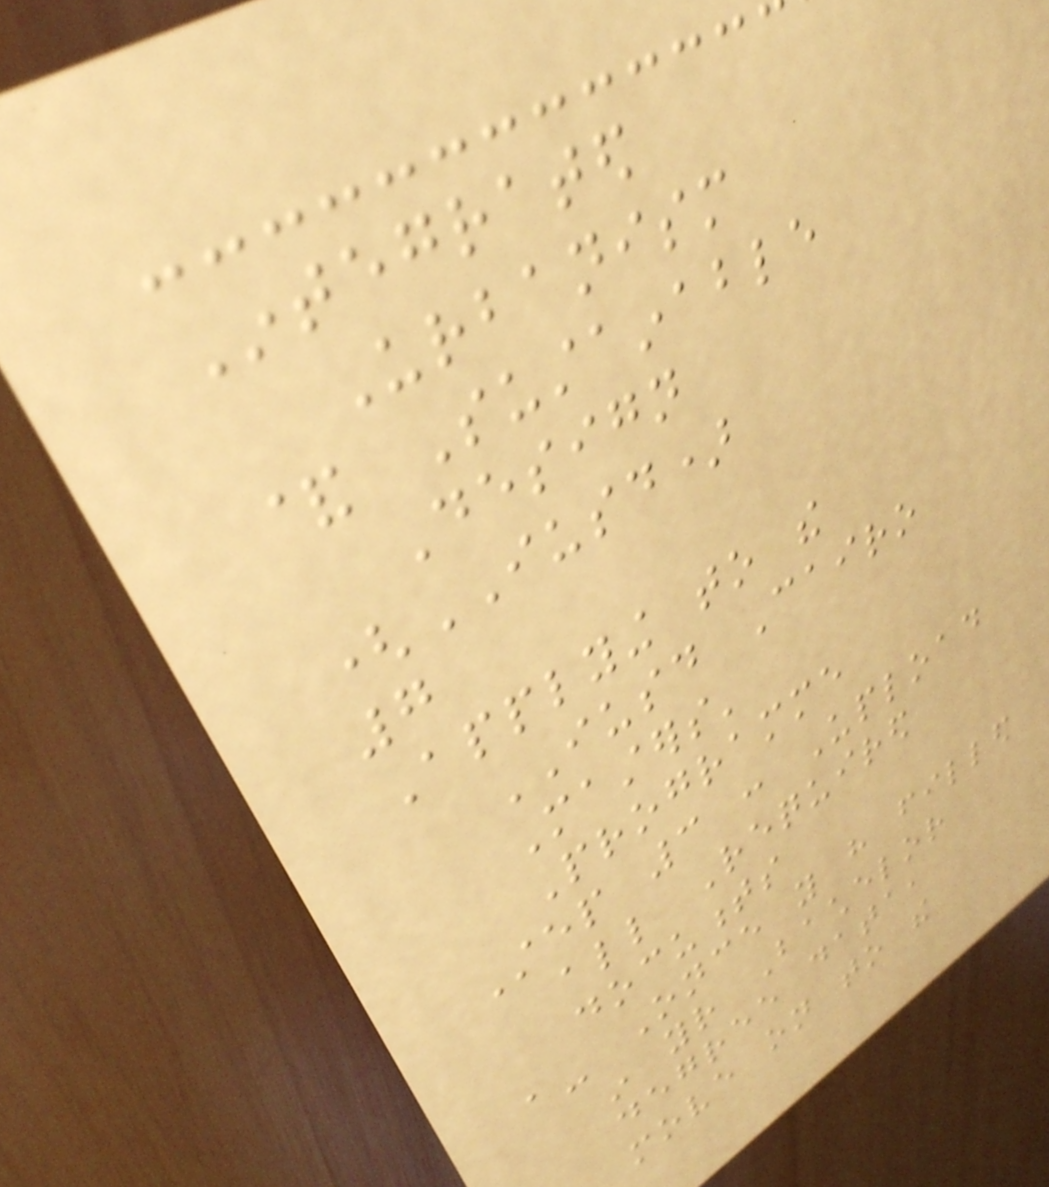Integrated
Urbanism
& Sustainable
Design
(IUSD)
7
Applying to the
IUSD Cairo
Masters'
Programme
Step 3 : Upload
all Required
documents
a- Once you have filled
in your Bachelor
degree data,
move on to the
